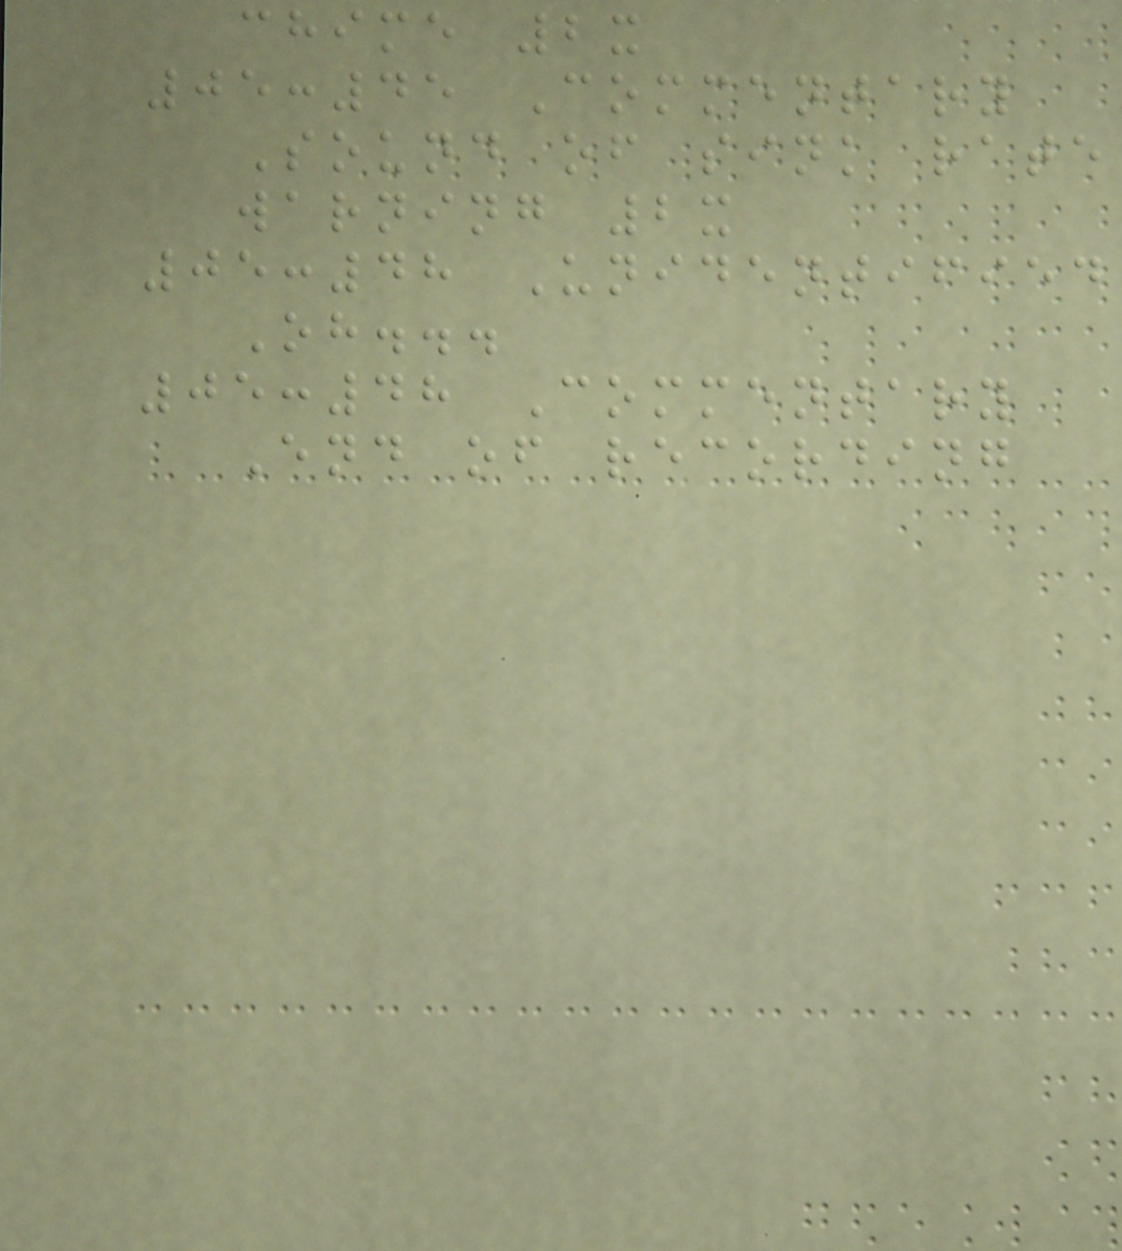chime 2x
05:45 Commentary
Sound of sink rate
warning 2x
05:48 Unidentified
Oh...
05:48 Commentary
End of recording
